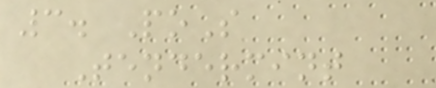3. PoS
Tendermint
